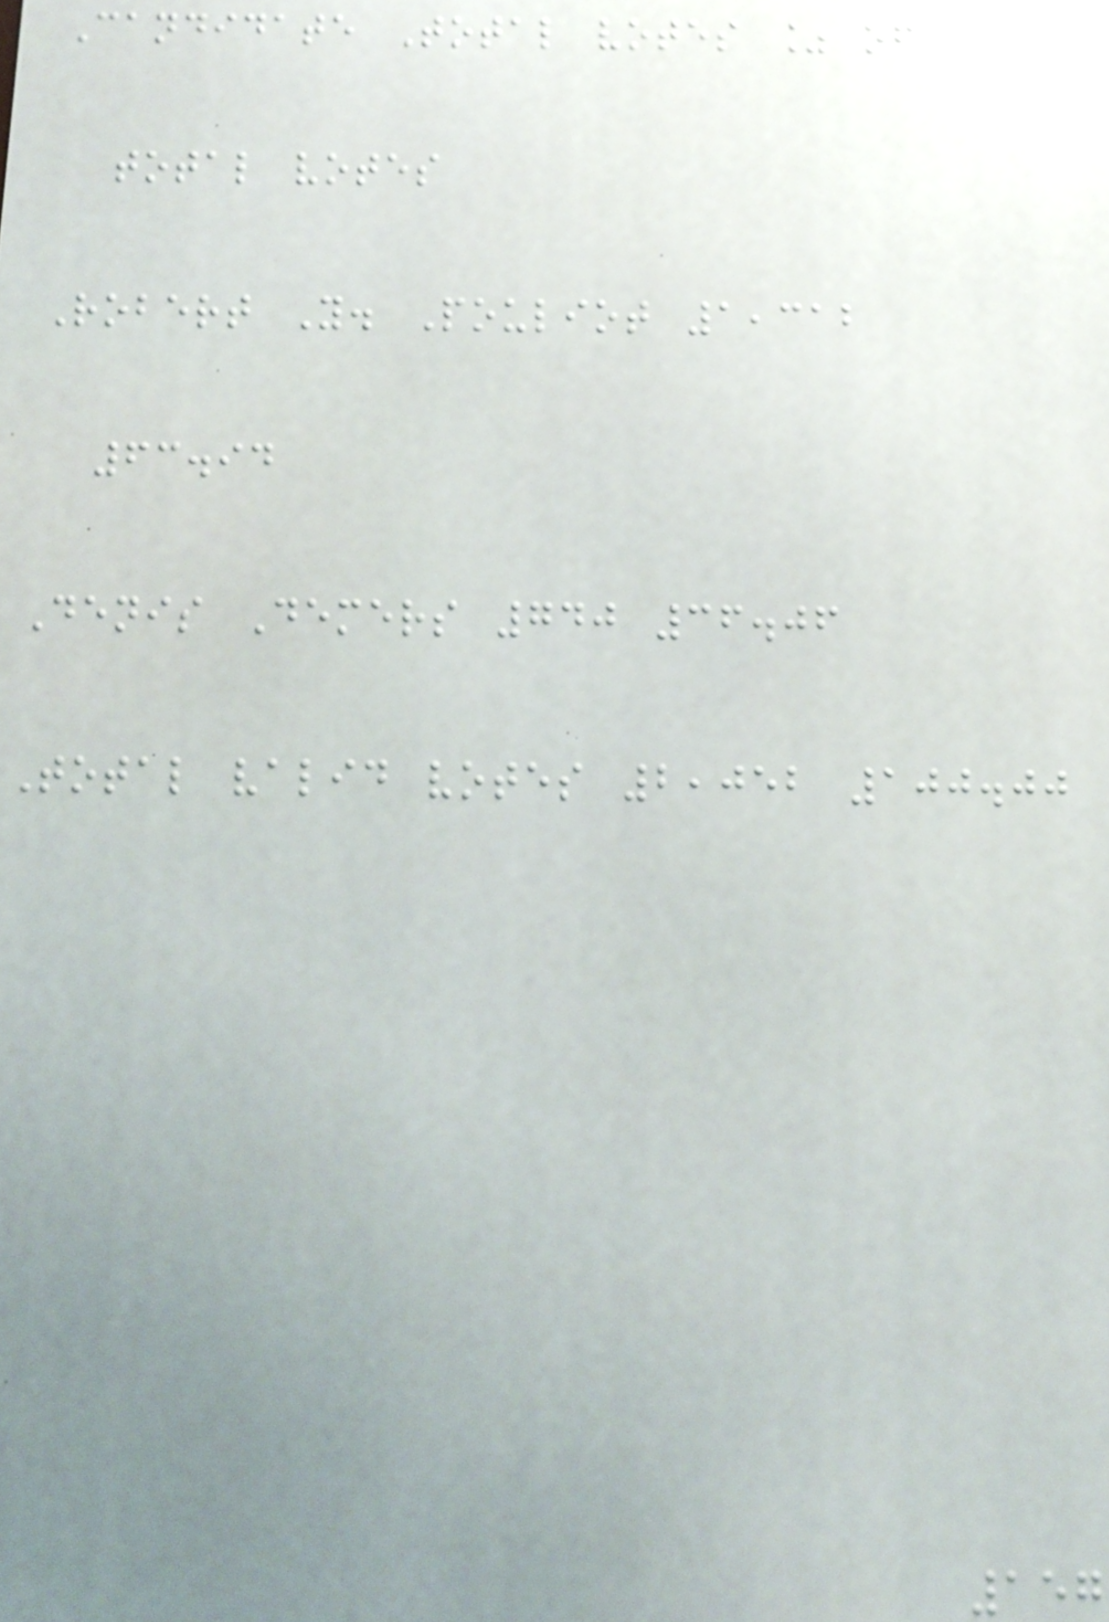Candidate Total votes % of
total votes
Robert Y. Pouliot 1,312
63.94
Denis Demers 740 36.06
Total valid votes 2,052 100.00
157
